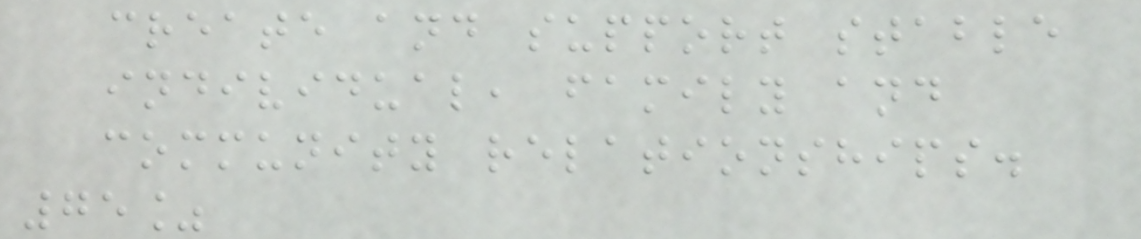create and support stable
individual, family and
community relationships.
75%
